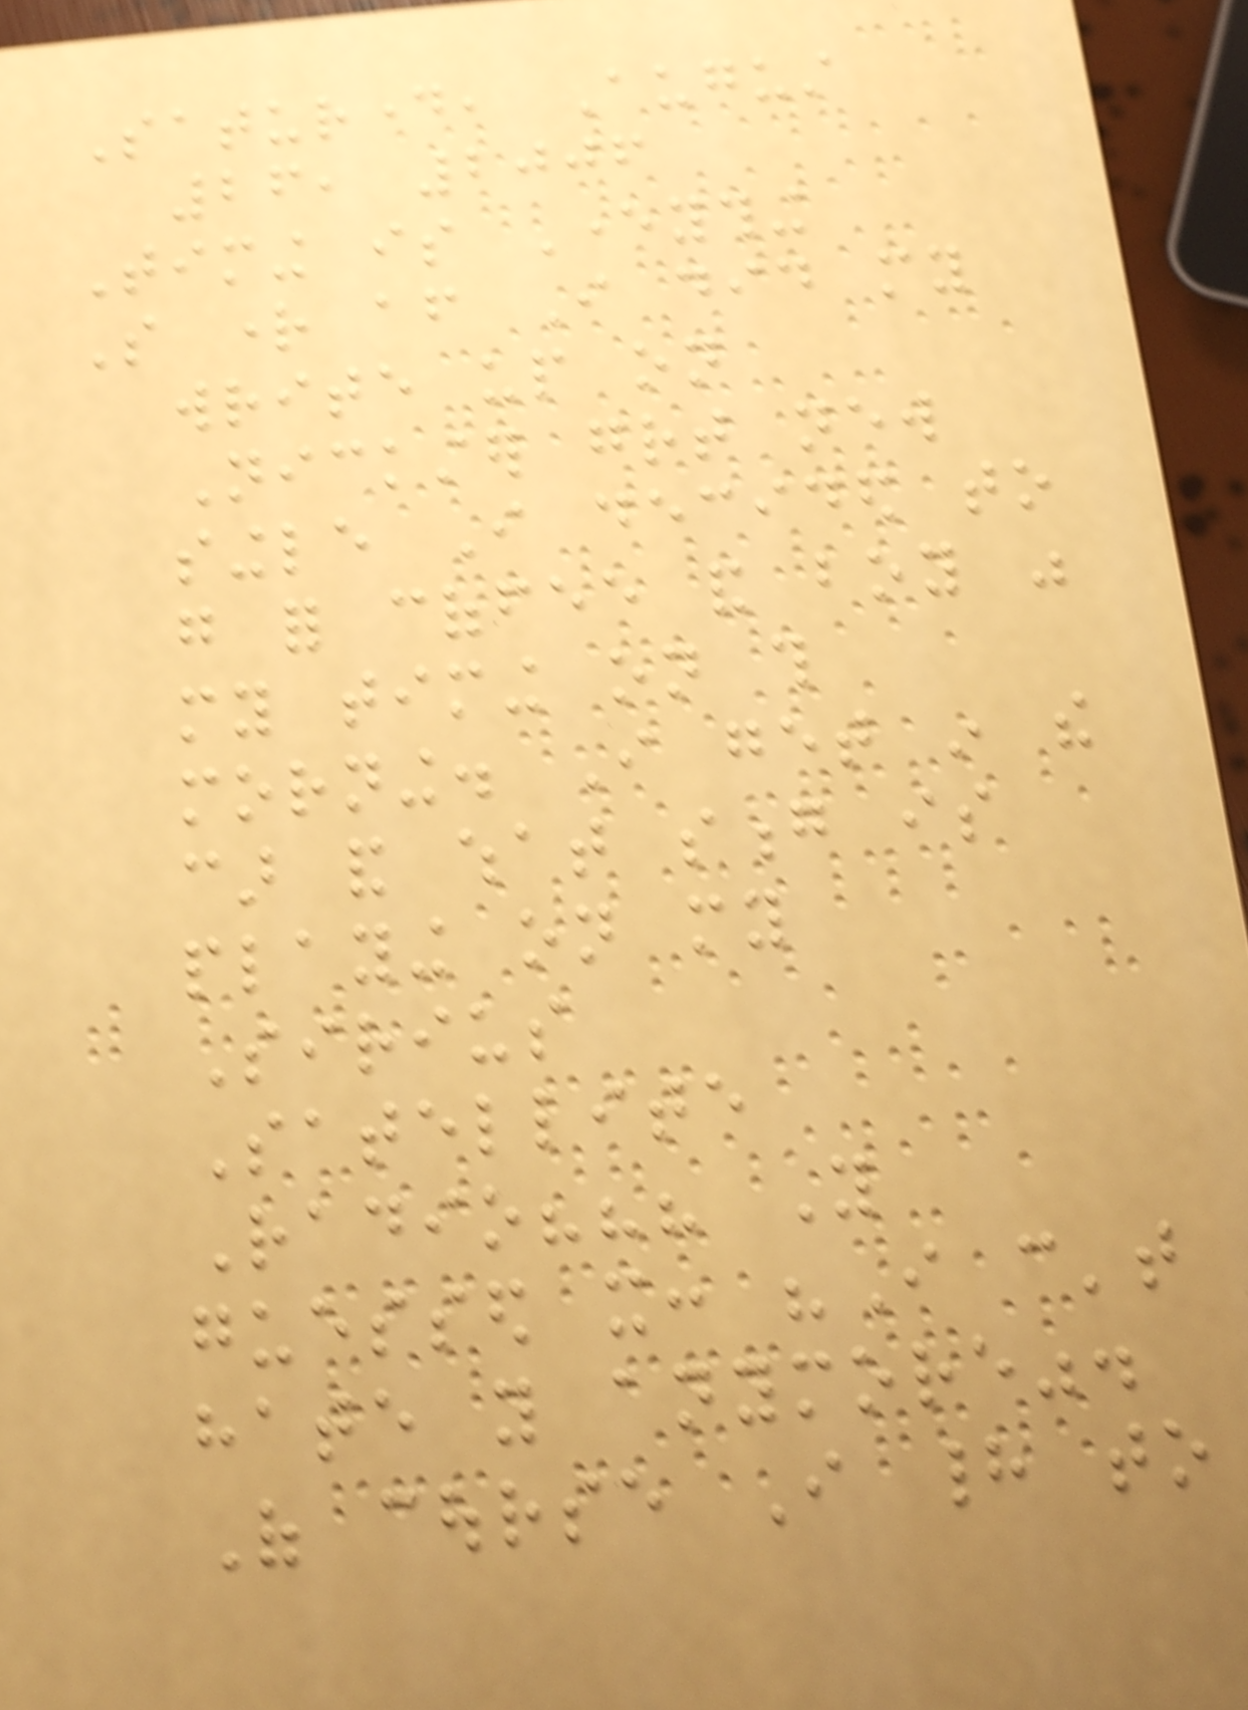Saturday, August
26, 2006
Timing is Everything
So right after I did my
write up on
Nickster great new
single I decided to
go for coffee and boy was
my timing on this
morning. I get in the
car and what song is
playing on my
Sirius
Satellite
Radio??? You
guessed it: "I can't
hate you anymore".
Of course I had to
